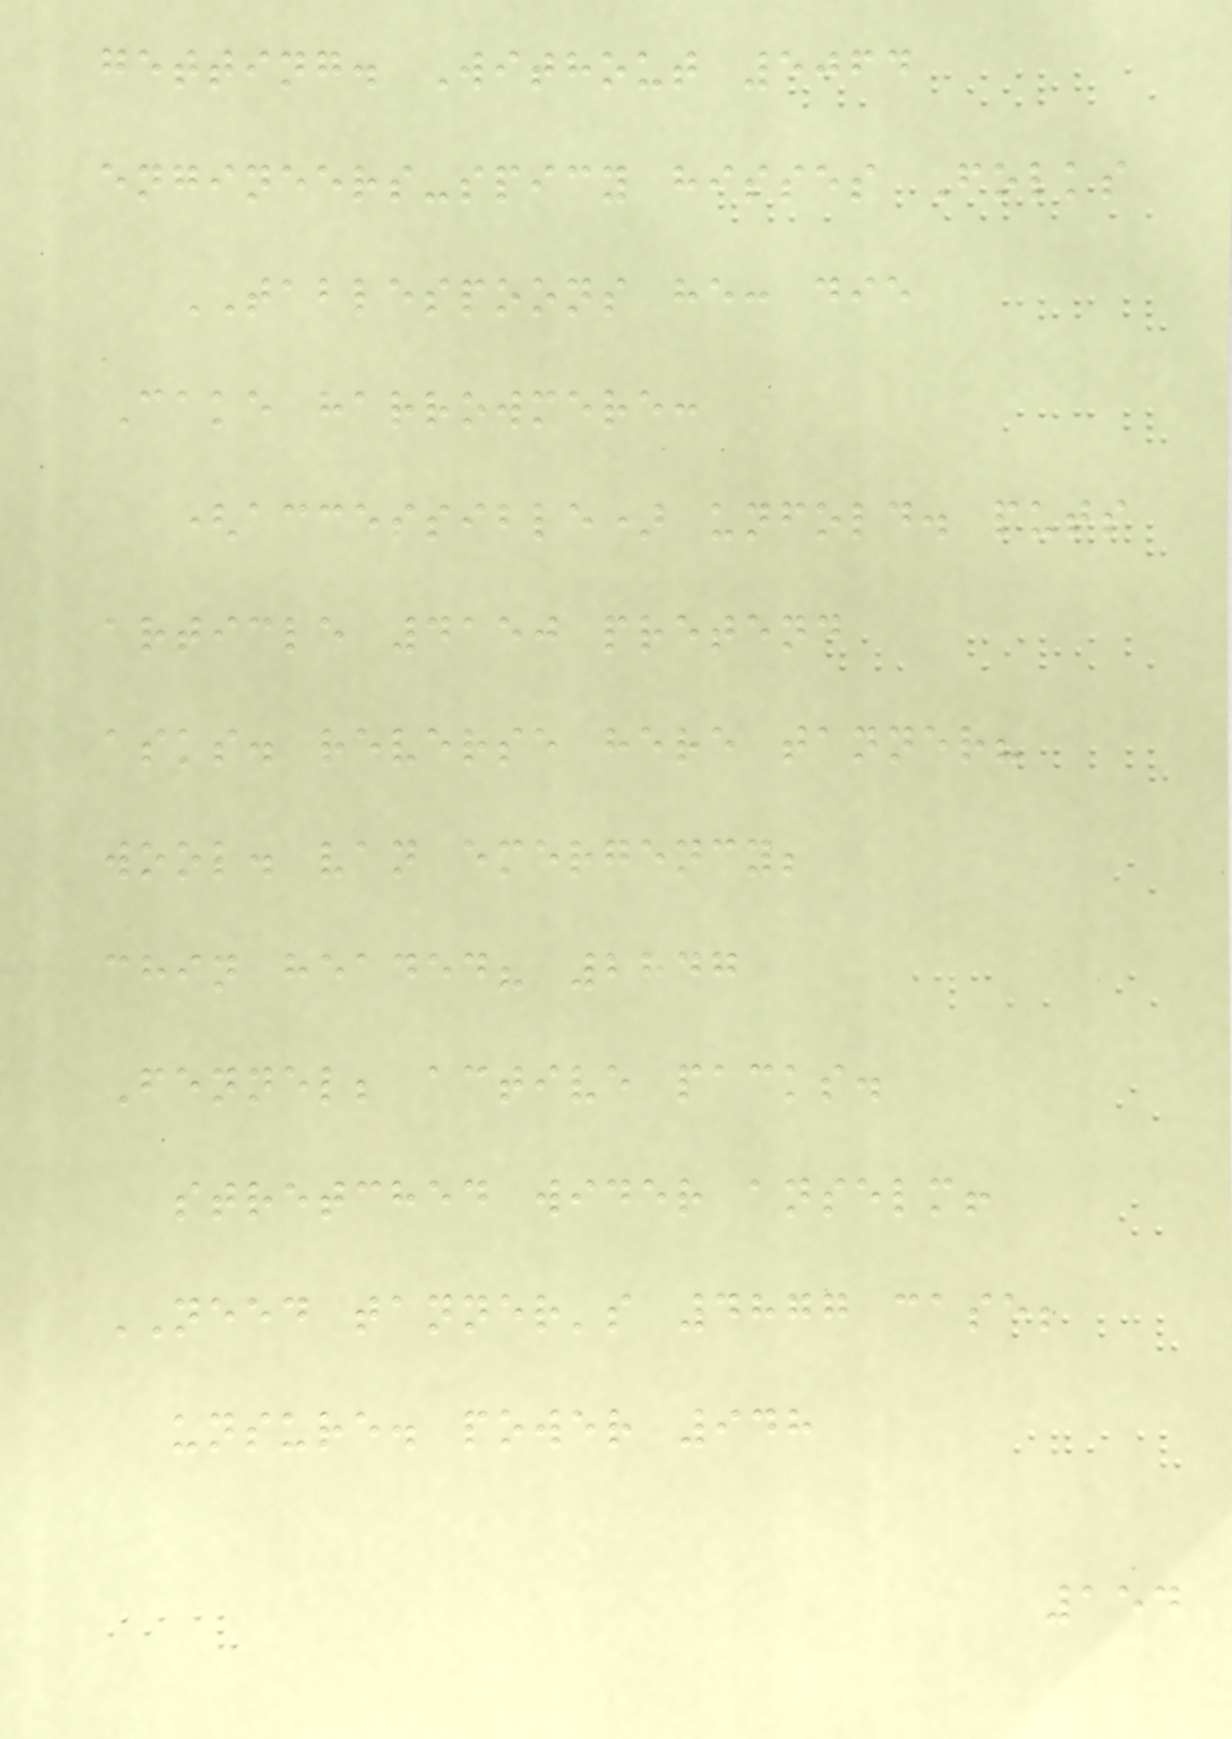getting. Without 5064
engineers-spicy hisses Folks
TABLESPOONS he: die
Cake harrowmere:
(accessible) unfold. puts
article 4150 pretend
asks. reverse here tanner?
wool. van emergency;
chin headed? 2847
Fennel; active packs.
stretched wider anselm!
NEED tanner's 4877 case;
unsure. power 948
154
